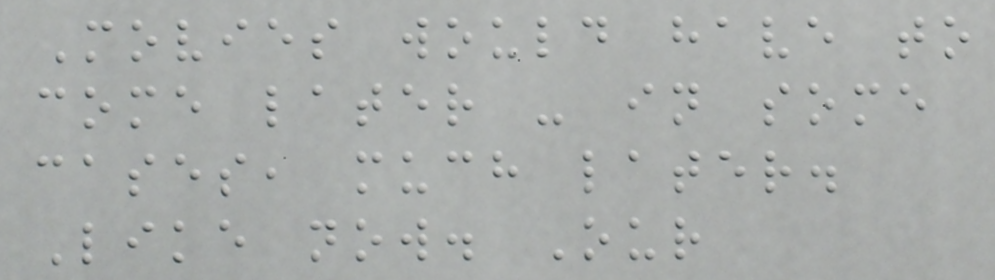Movies would have to
come later - in some
cases, much later.
Like now. Our
